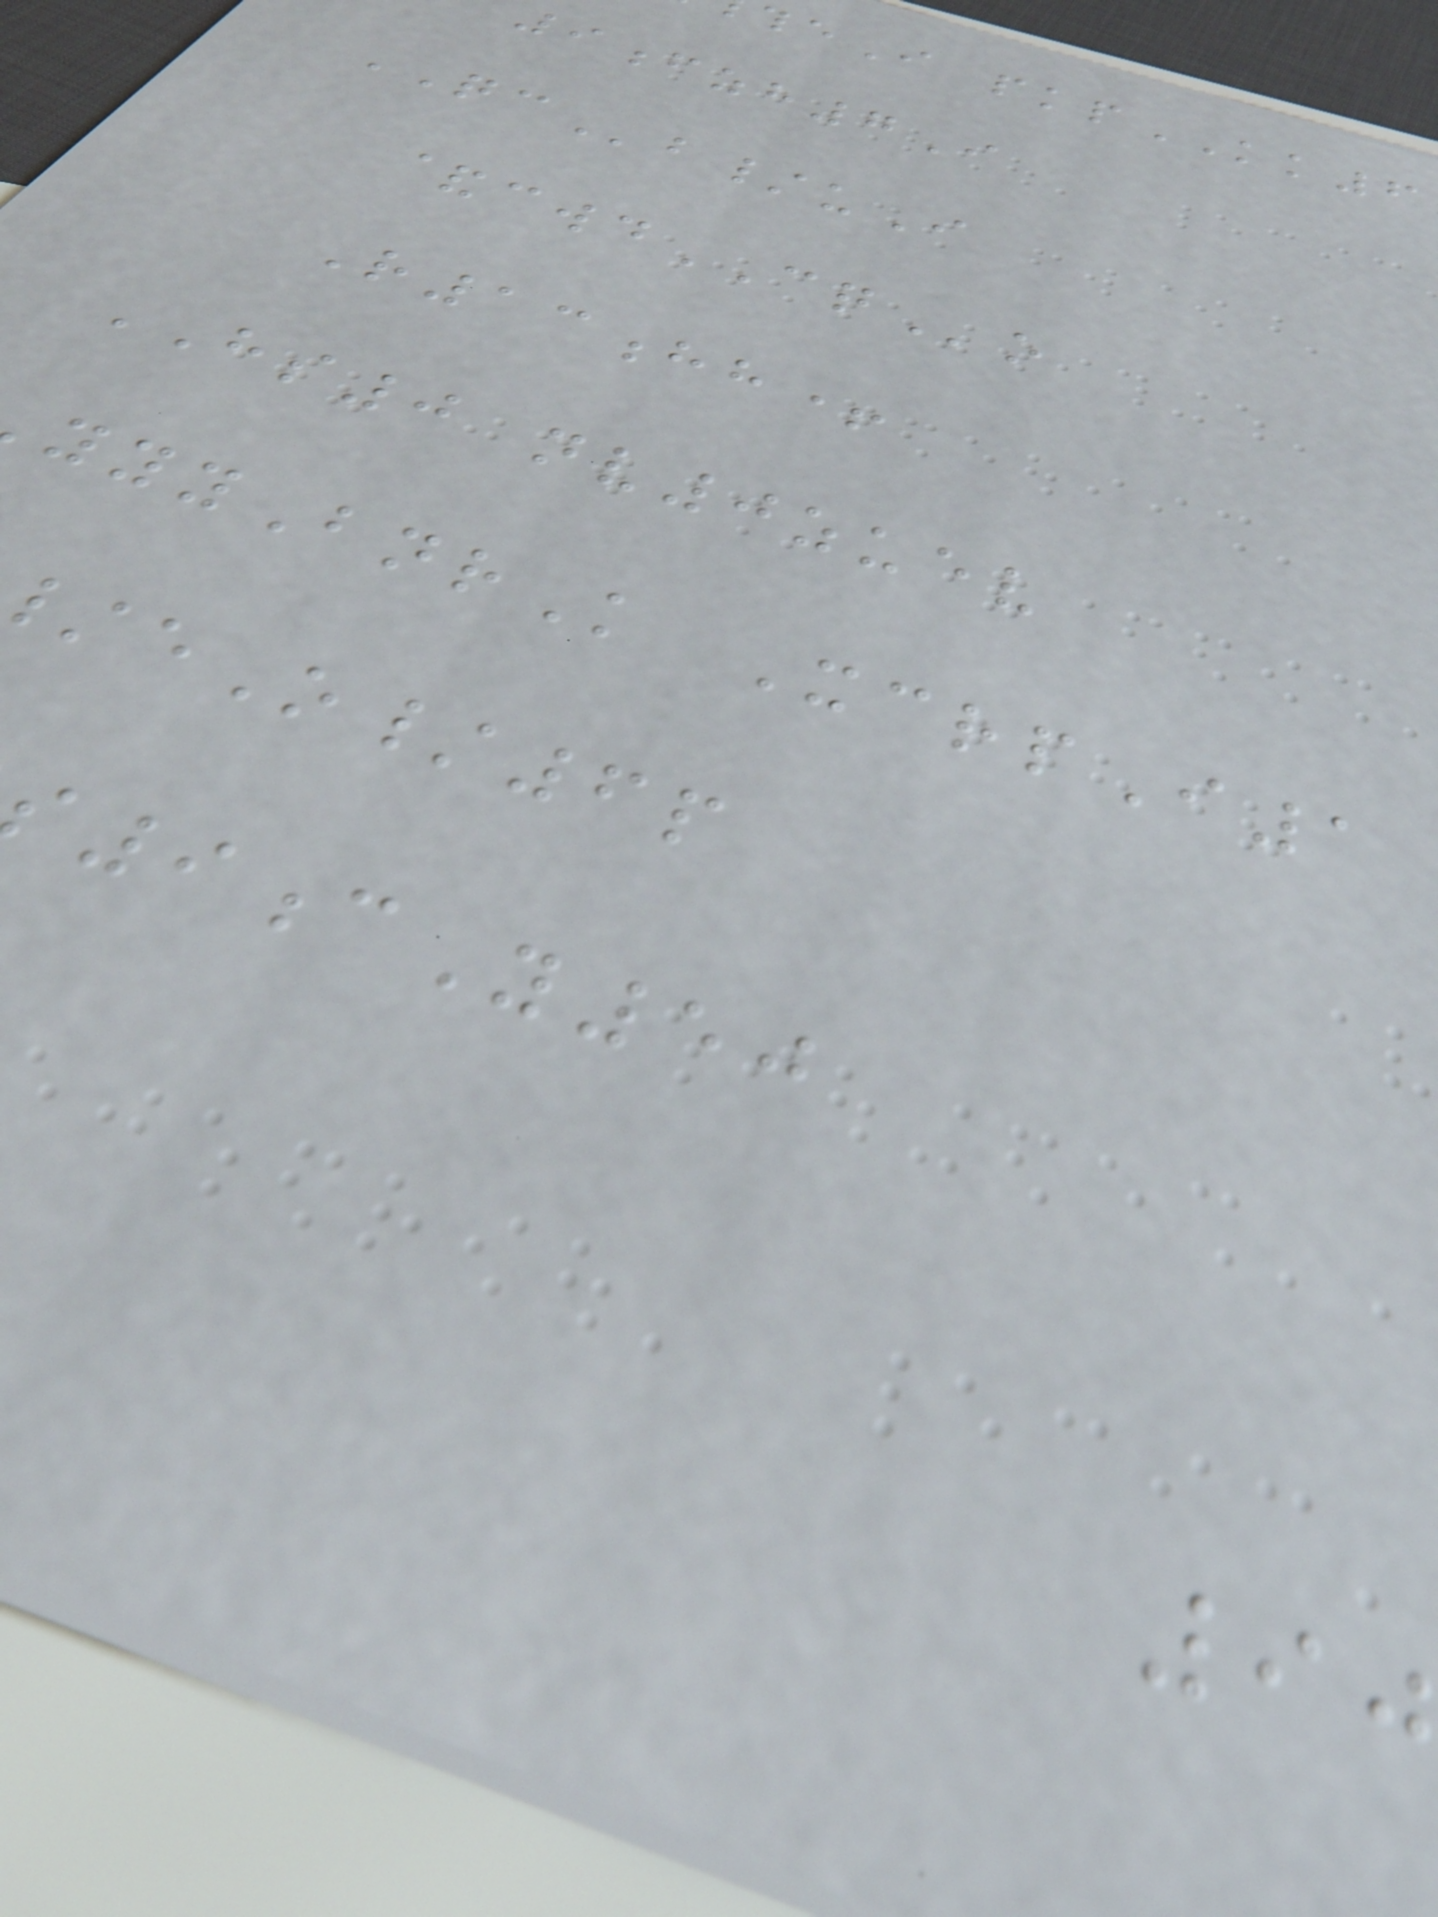eI pkpKK6
9fzh7I
QCb/uI
&cwdCQo
R13hh+
HS0 nv0zuev
yyBnrK XcrpI1
eO/6p
9cY50
90
